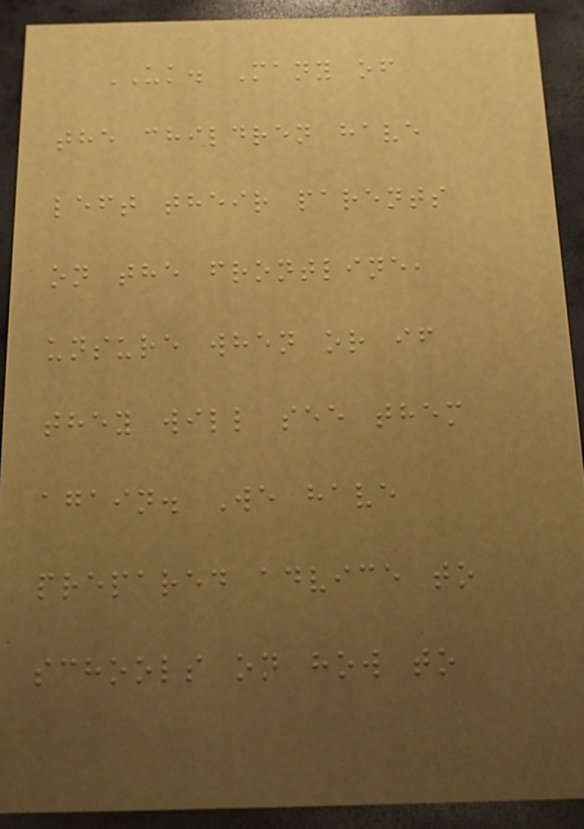UK. Many of
the children have
left their parents
on the frontline,
unsure when or if
they will see them
again. We have
prepared advice to
schools on how to
